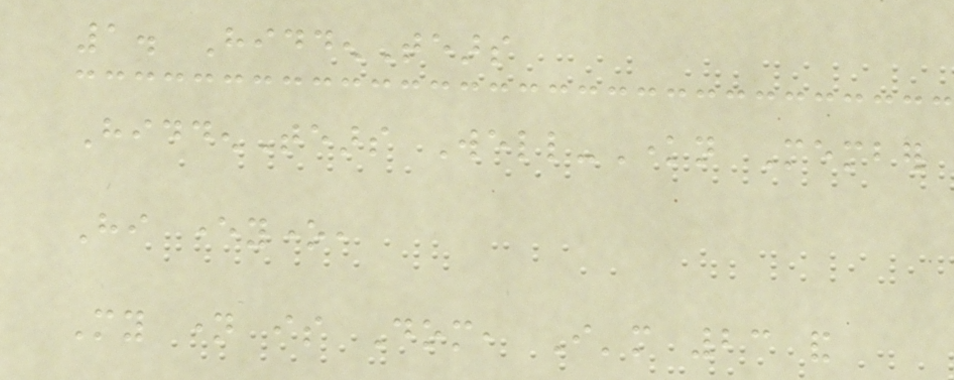1. HiddenTears
HiddenTears Well-Known Member
Hi everyone,
My name is Dom, I'm 23 and
